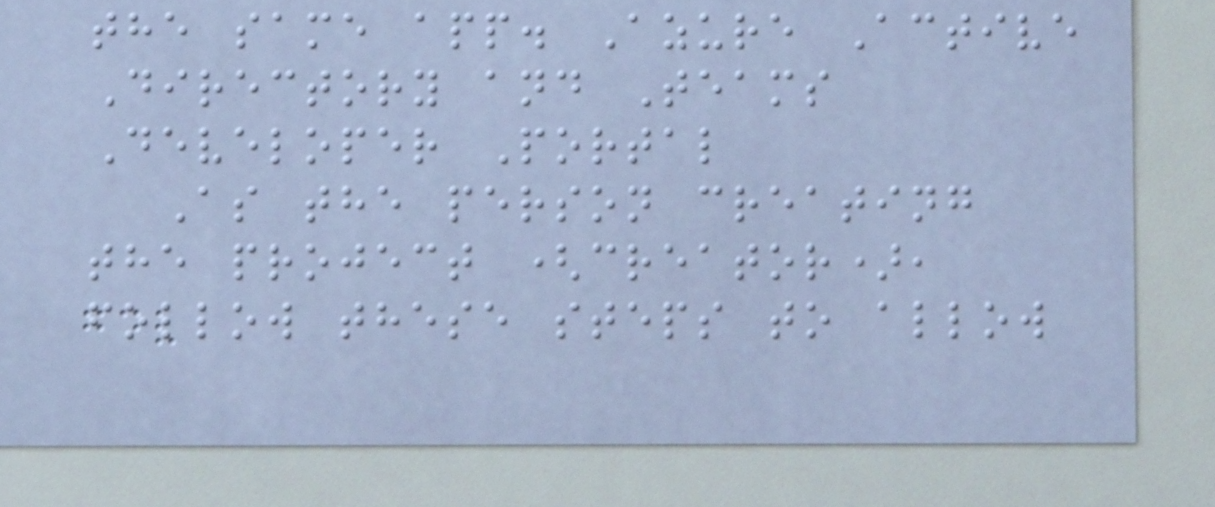the same app. Azure Active
Directory and Teams
Developer Portal
As the person creating
the project (creator),
follow these steps to allow
